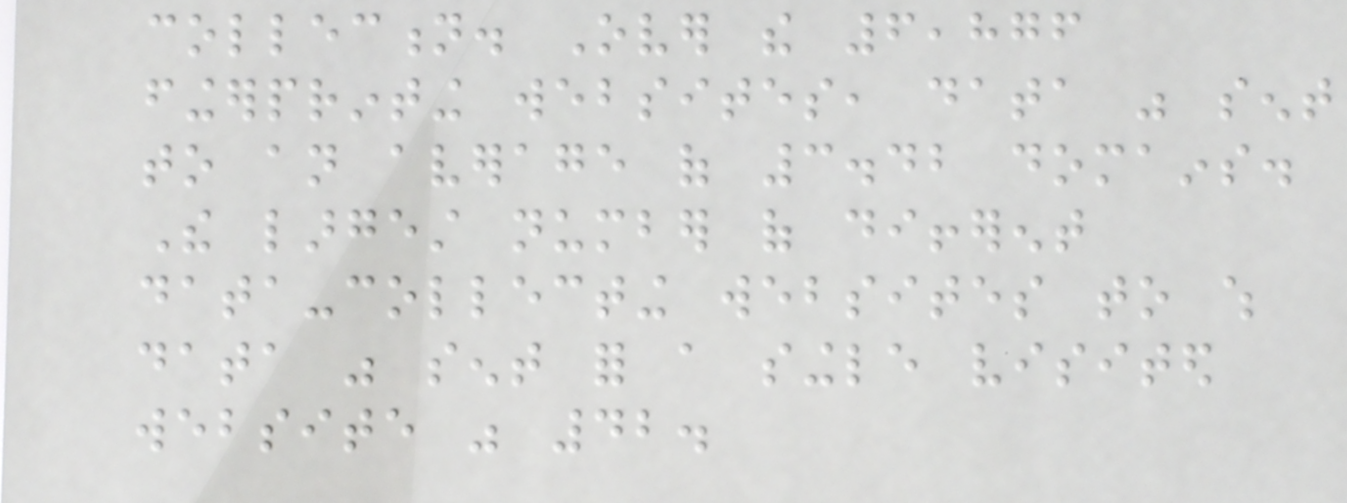collection. Over the 6,876
fingerprinting websites, data was sent
to an average of 3.42 domains.
The largest number of different
data-collecting websites to which
data was sent for a single visited
website was 42.
